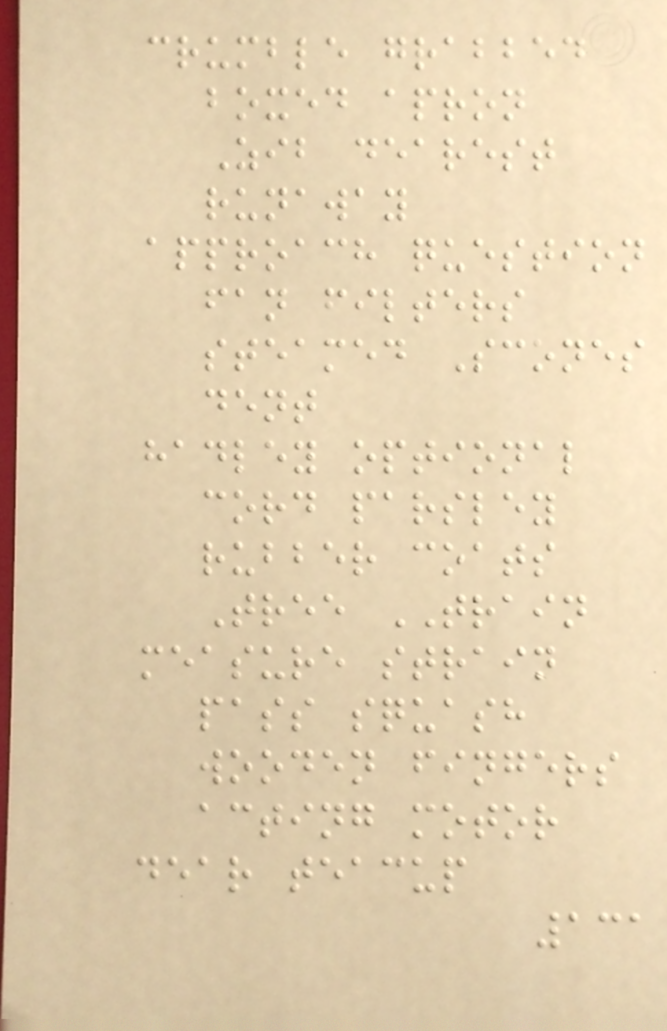crumble grabbed
boxed apron
Zib dearest
runaway
approach question
fan filters
steamed Scones
dent
hadley optional
cord parsley
rubber coats
Tree TRAIN
measure strain
pass squash
wooden fingers
acting motor
dear teacup
131
